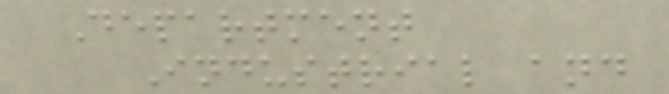Department
Industrial and
